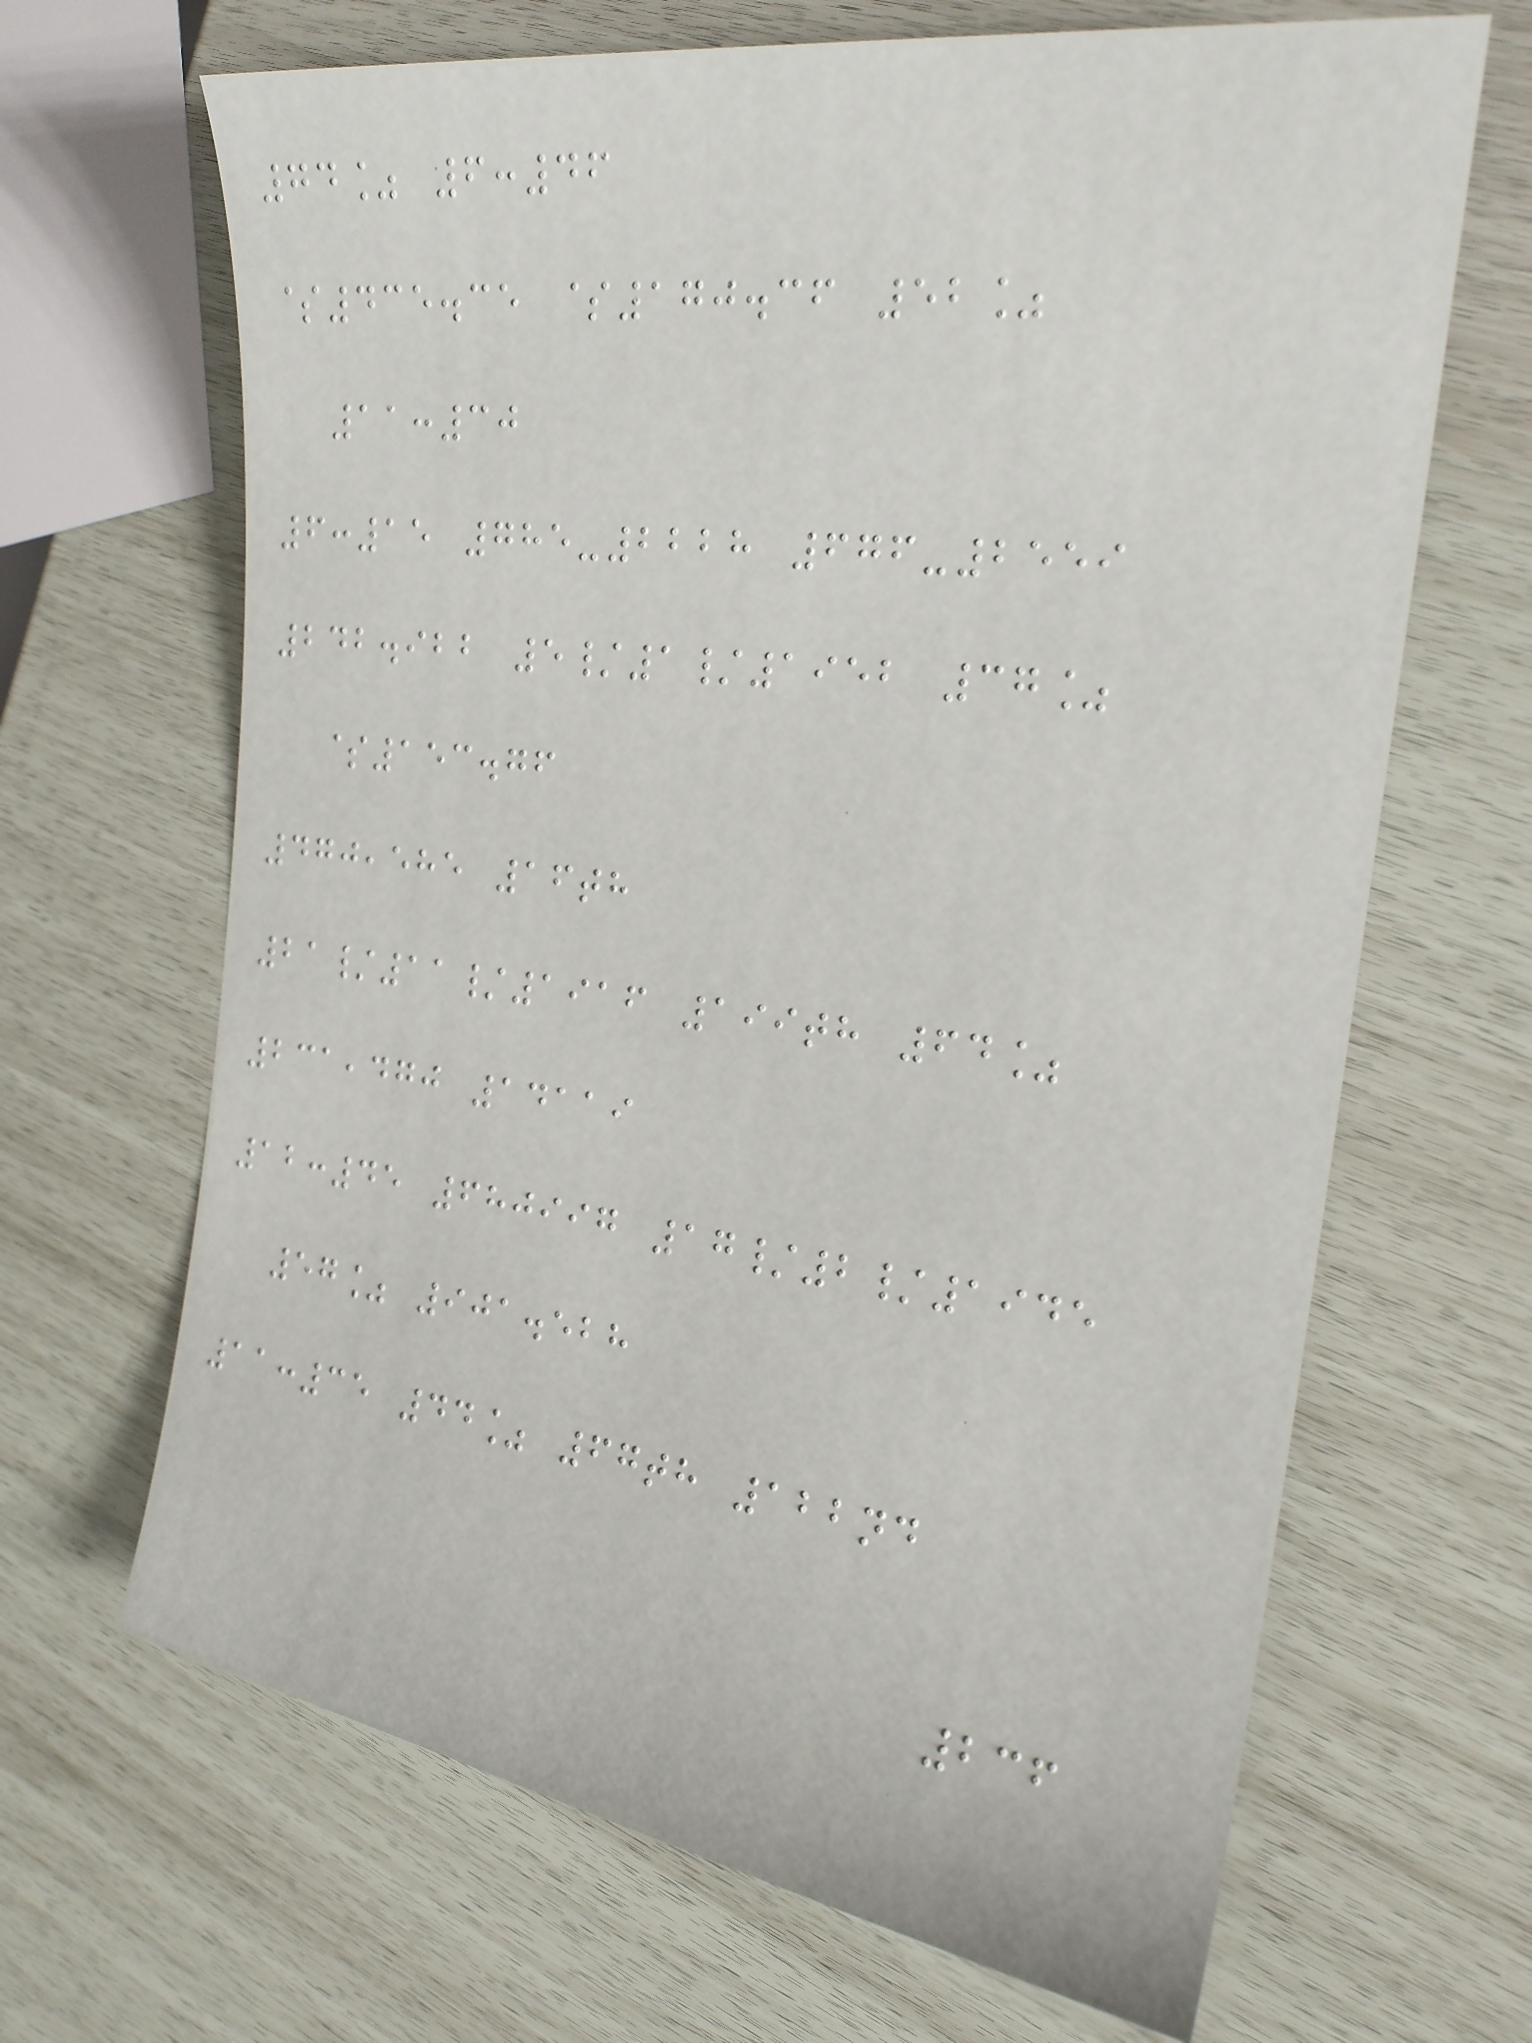74% 6:46
$435.35 $170.36 52%
11:30
6:15 785-2228 676-2559
242.922 5/1/1952 37%
$153.76
470,585 16th
21/11/1916 199th 64%
231,470 14119
12:45 680997 17/2/1945
57% 901.528
11:35 44% 67th 122nd
236
